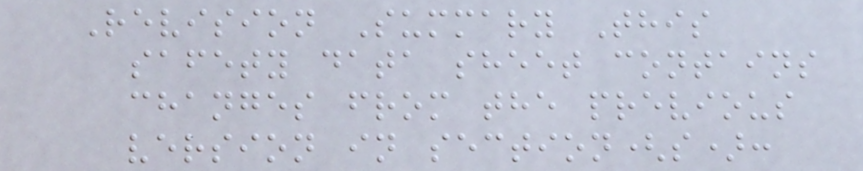Revision Summary This
safety data sheet contains
changes from the previous
version in section(s):
